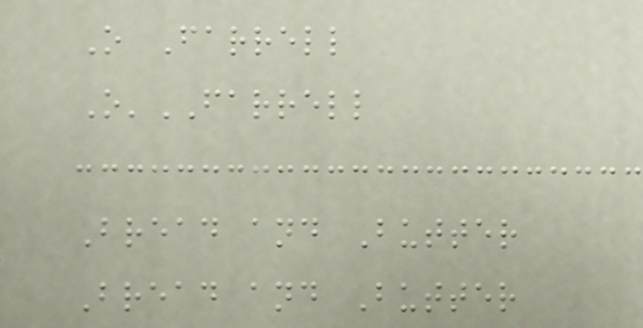O Farrell
O'FARRELL
Bread and Butter
Bread and Butter
